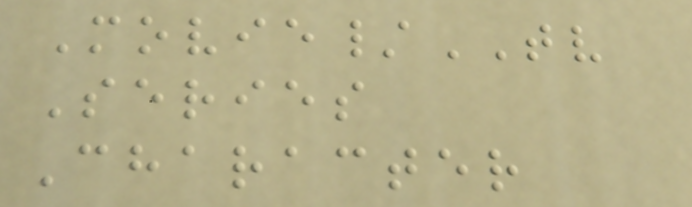Movie/TV
Series
Character
